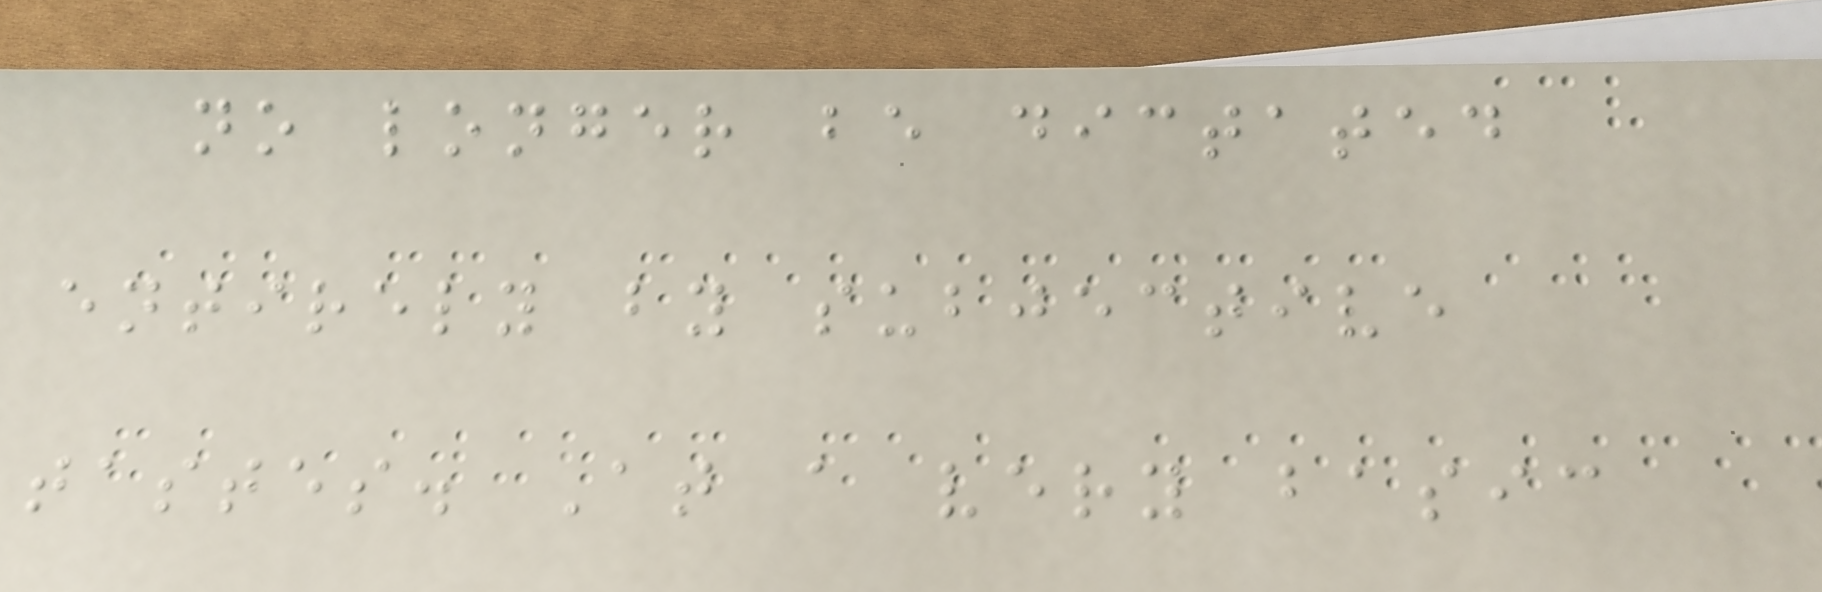no longer be dictated
entirely by subjective
tastes. At a very basic
